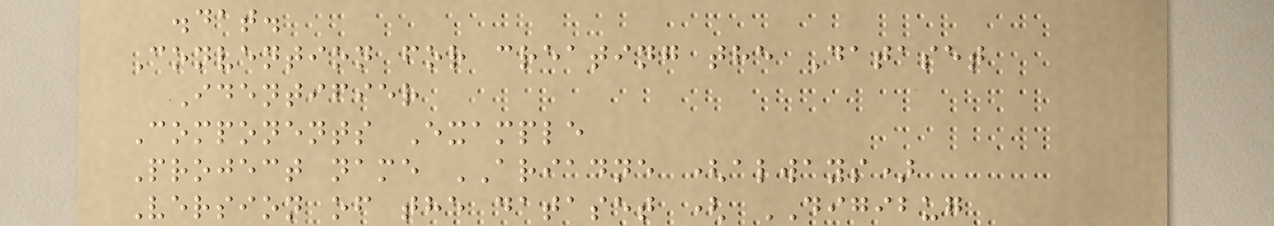.dat.
Convention for creating the Dataset
Identifier
Components Example
Project name ARIADNE (always)
Version of the dataset ( DIGIBUG
